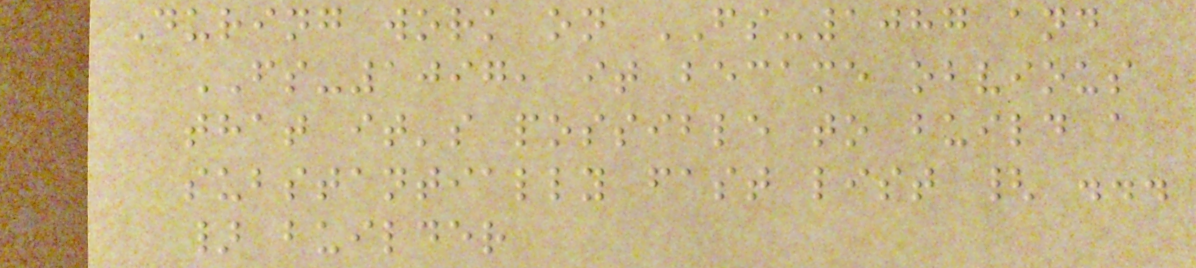During work on FS-1087 and
FS-1097, it became obvious
that it's possible to build a
substantially fast list { ...
} builder
